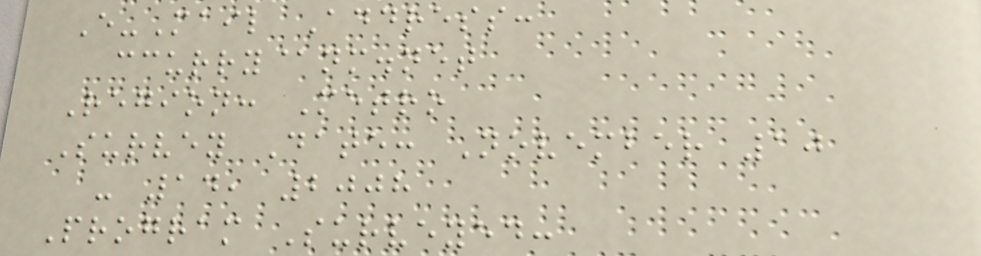E-Mail Address:
ccurry@nm.net
Region: Metro
Survey Date: November 10
- 14, 2008
Program Surveyed:
